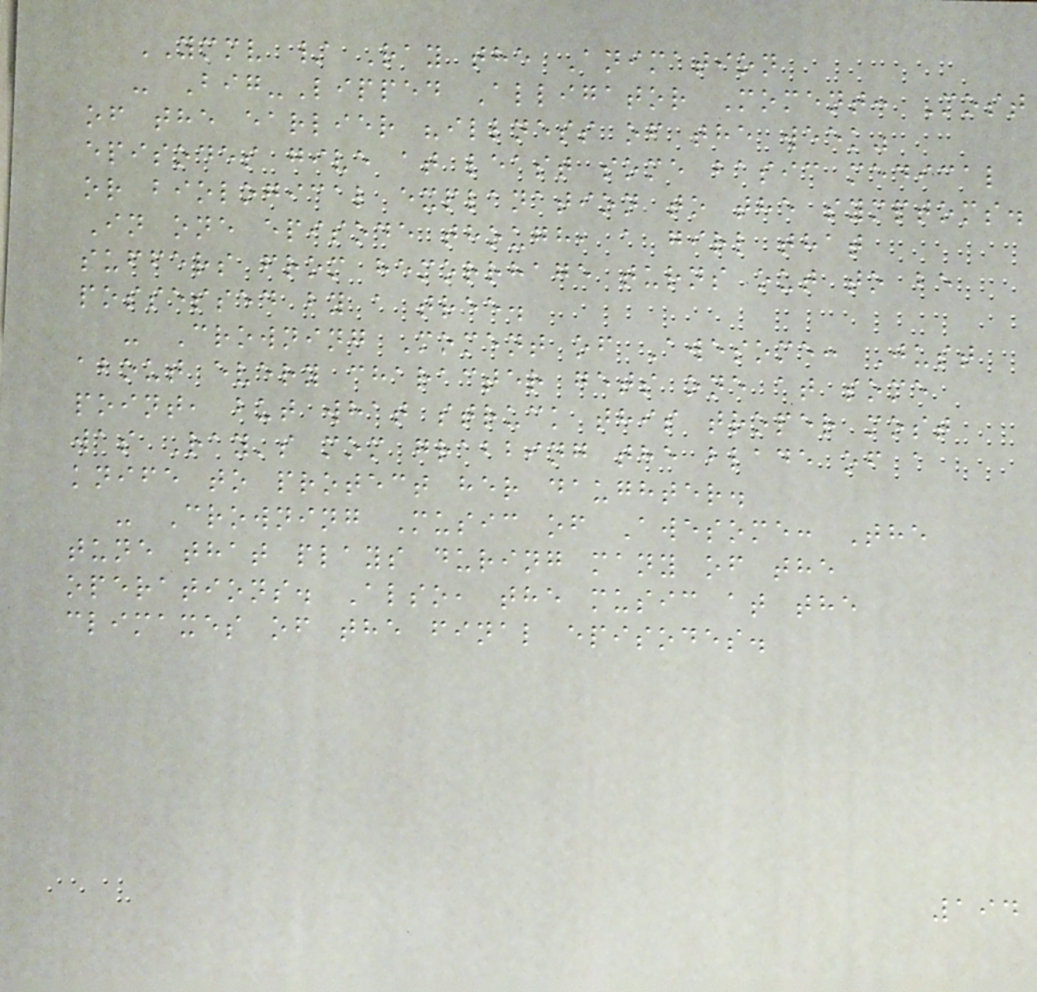YMMV / Ray the Animation
- Big-Lipped Alligator Moment: Most
of the earlier "illness of the week"
episodes give at least some basic medical
or biological explanation to the symptoms.
In one episode though, a girl that
suffers from hemorrhage turns out to be
possessed by a tree.
- Crowning Moment of Awesome: Just
about every character gets one at some
point, but what struck this troper most
was Ray's mom grabbing the blade of a
knife to protect her daughter.
- Crowning Music of Awesome: The
tune that plays during many of the
operations. Also, the music at the
climaxes of the final episodes.
194
